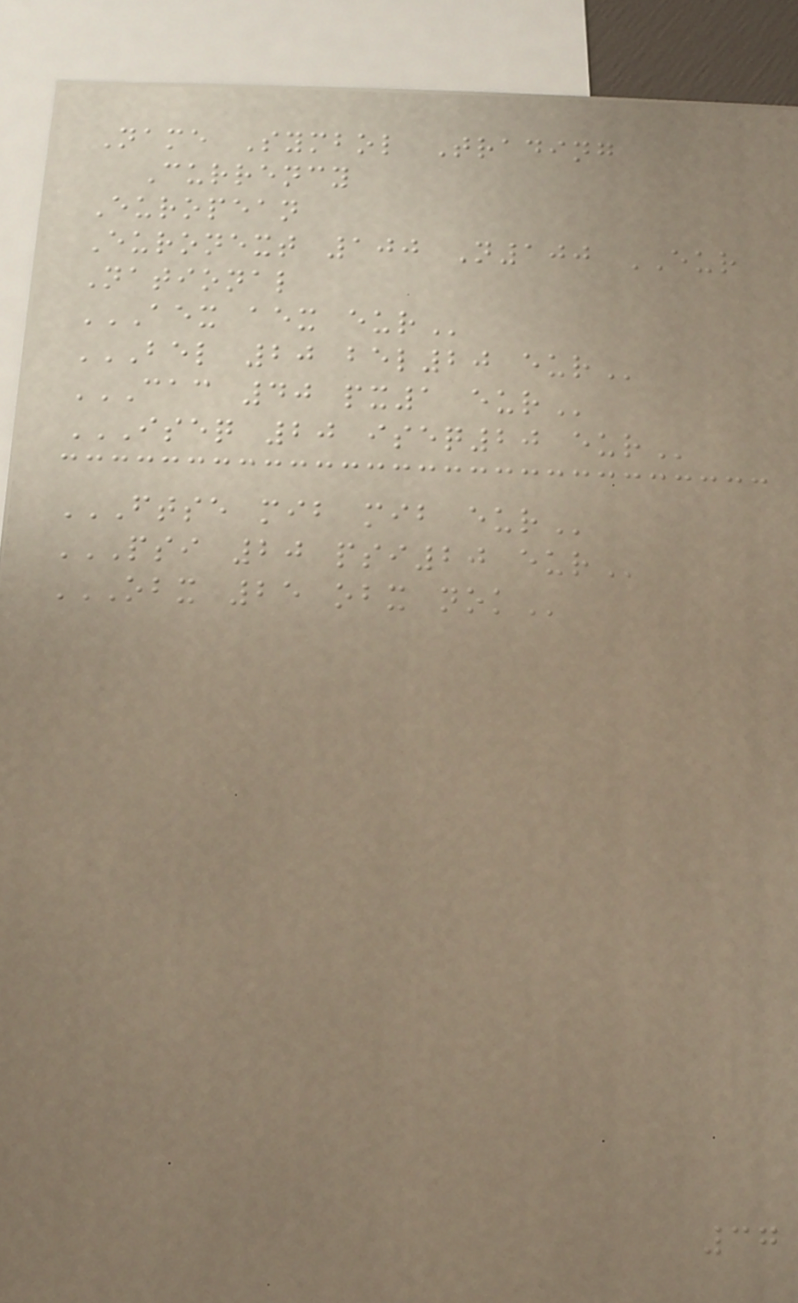Name Symbol Trading
Currency
European
Euronext 100 N100 EUR
National
AEX AEX EUR
BEL 20 BEL20 EUR
CAC 40 PX1 EUR
ISEQ 20 ISEQ20 EUR
FTSE MIB MIB EUR
PSI 20 PSI20 EUR
OBX 25 OBX NOK
37
